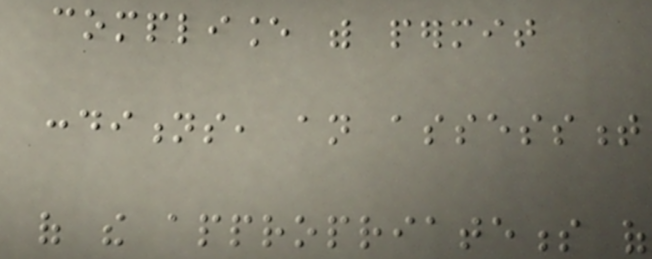compliance with permit
conditions, an assessment
of the appropriateness of
